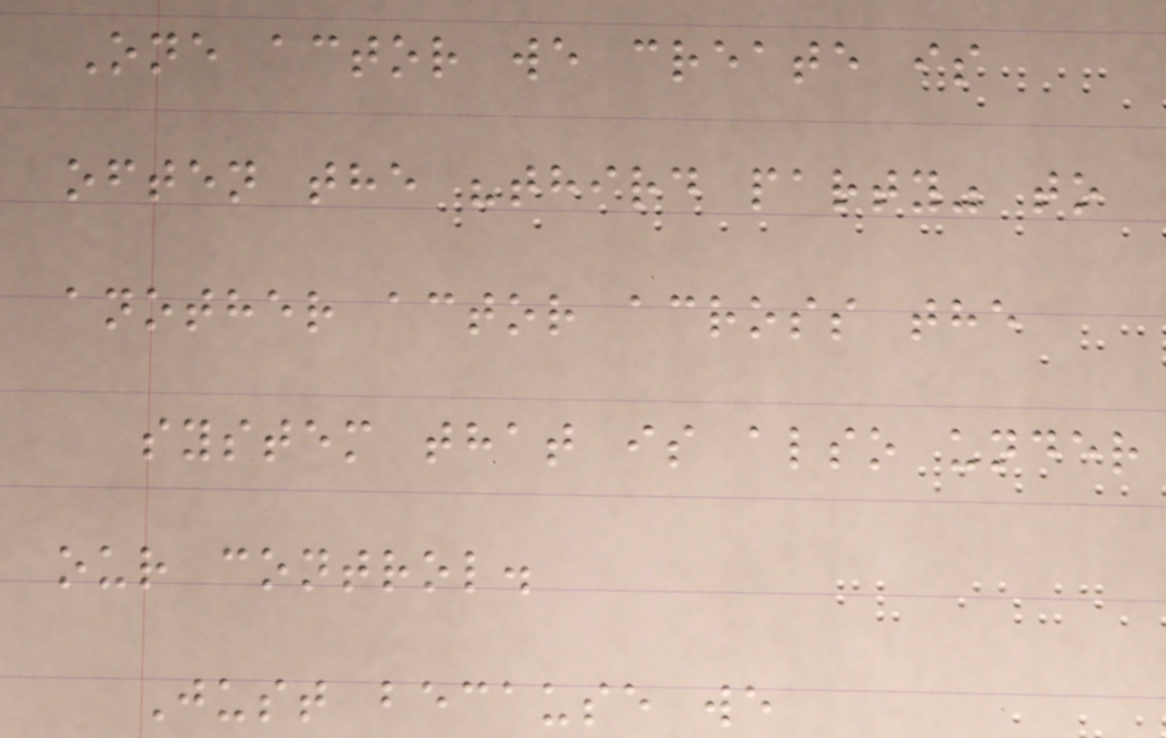One actor we create is
often the "third party" to
another actor across the
system that is also under
our control.
Just because we
